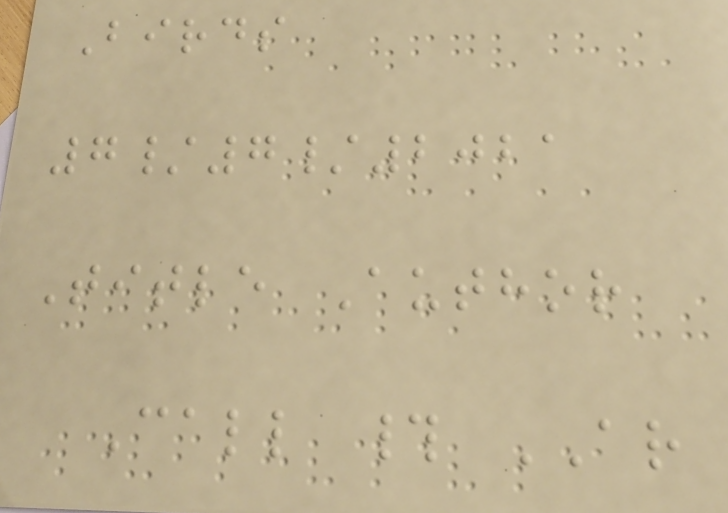Birds
7/7/2021
Title Author
Call # AR
